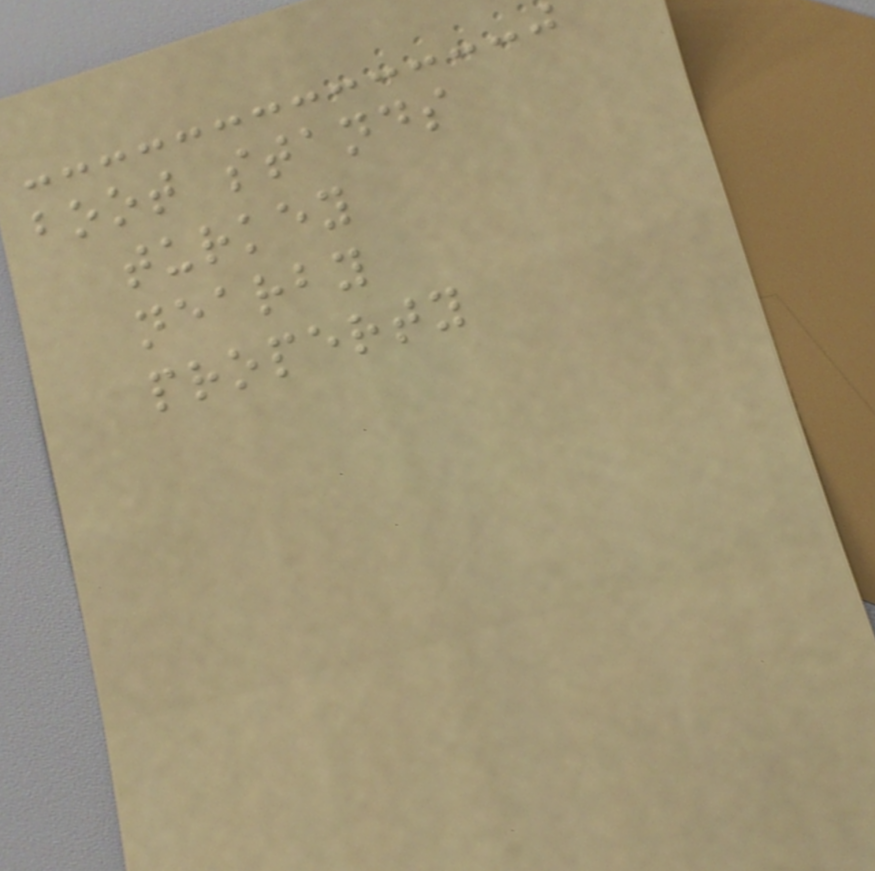boot stands
turkey
nearby
property
